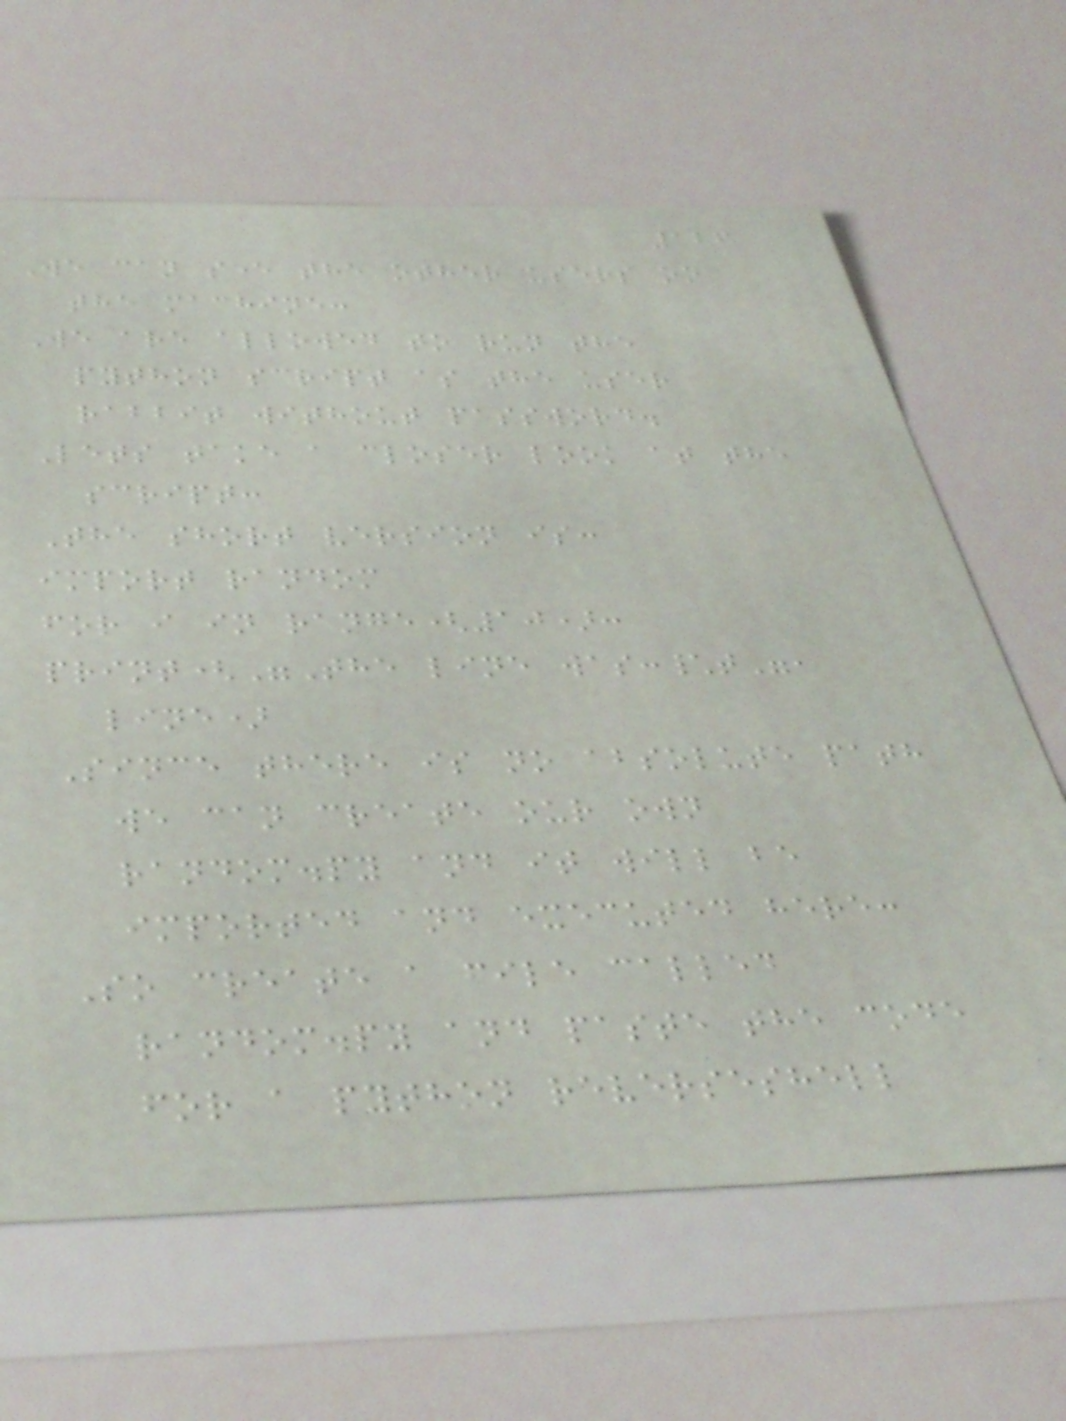126
We can see the other users on
the machine:
We are allowed to run the
python script as the user
rabbit without password.
Lets take a closer look at the
script:
The short version is:
import random
for i in range(10):
print("The line was:\t",
line)
Since there is no absolute path
we can create our own
random.py and it will be
imported and executed here:
So create a file called
random.py and paste the code
for a python reverseshell
